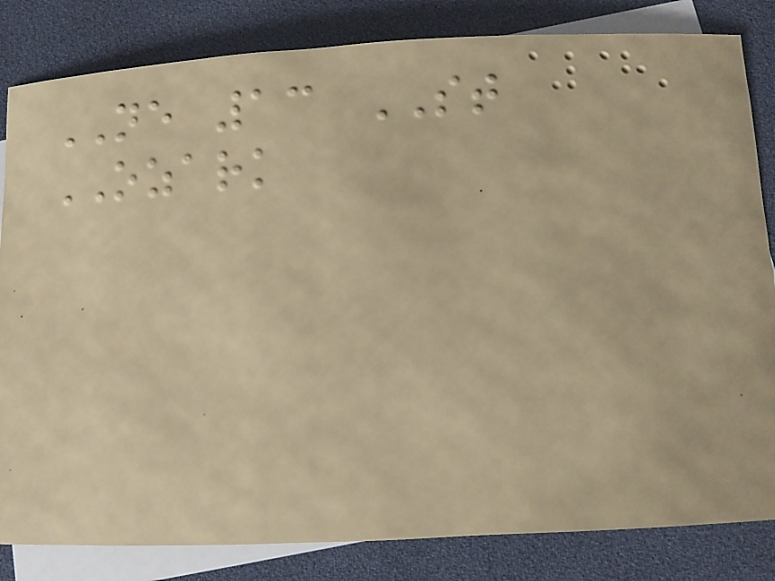NE 13 ST
OZARK
